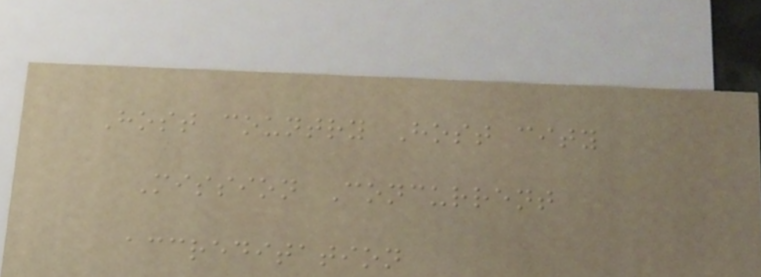Host country Host city
Mission Concurrent
accreditation
